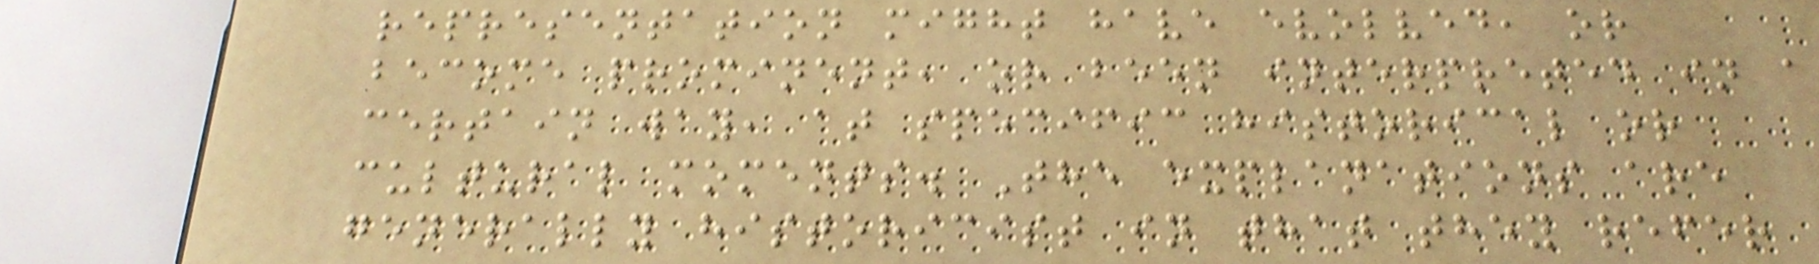representation might have evolved, or
become prominent, or been interpreted in a
certain way, at specific historical or
cultural moments. The explanations are
generally historicist in that they refer
